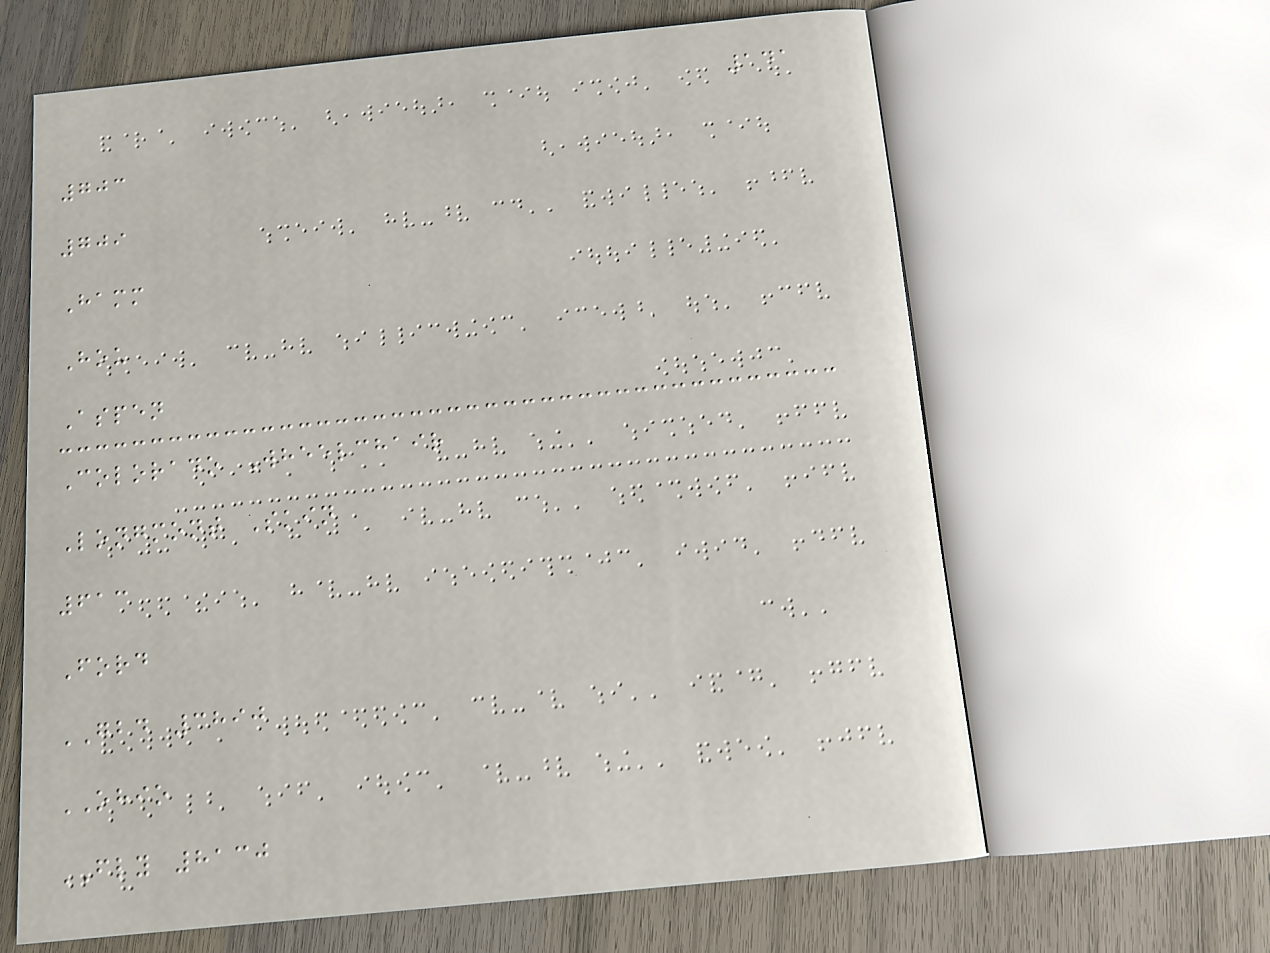141
703
709
Hamm
Hou
Aspen
Colorado Wheelchair
Longmont Skin
613
Ford
GBD 3890
OHIO
FLY 8130
